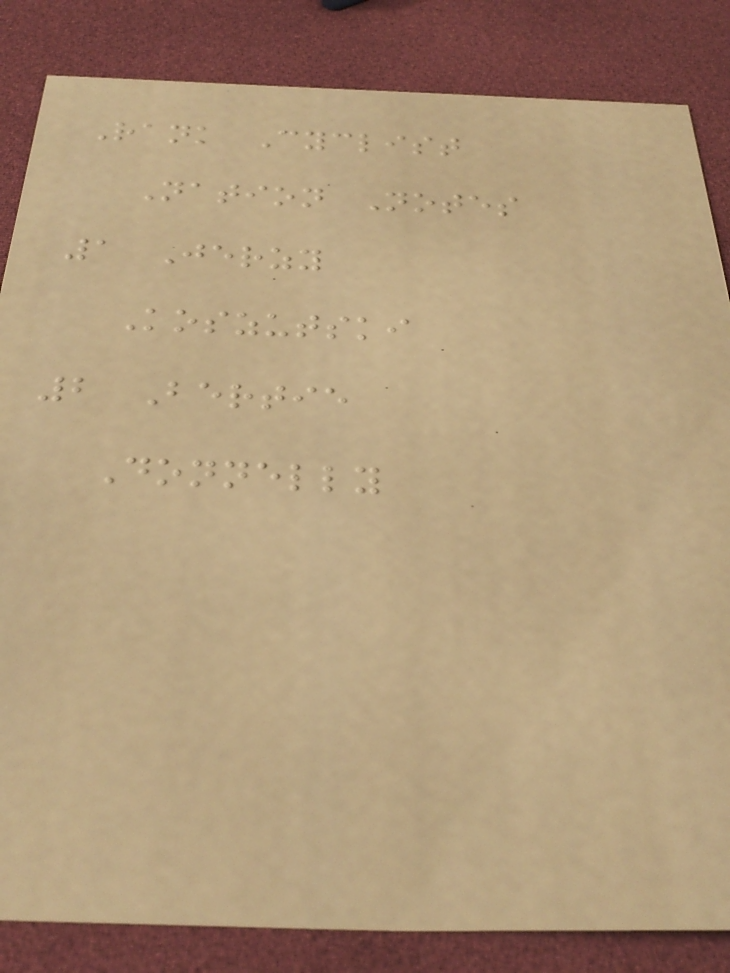Rank Cyclist
Nation Notes
1 Jerzy
Koszutski
2 Bertie
Donnelly
